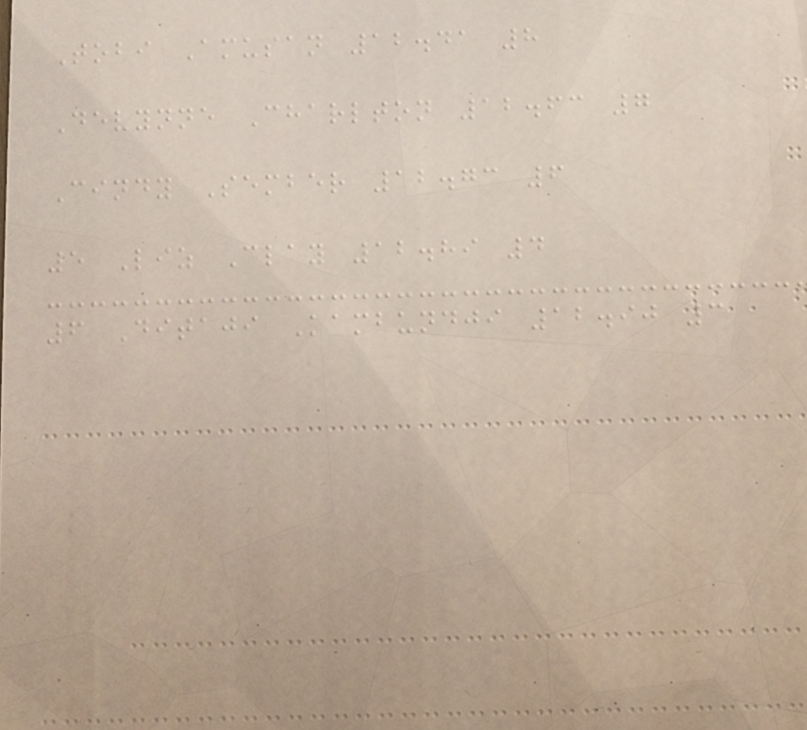Tobi Amusan 12.41 8
Devynne Charlton 12.63 7
Cindy Sember 12.73 6
5 Liz Clay 12.89 4
6 Ditaji Kambundji 12.90 3
